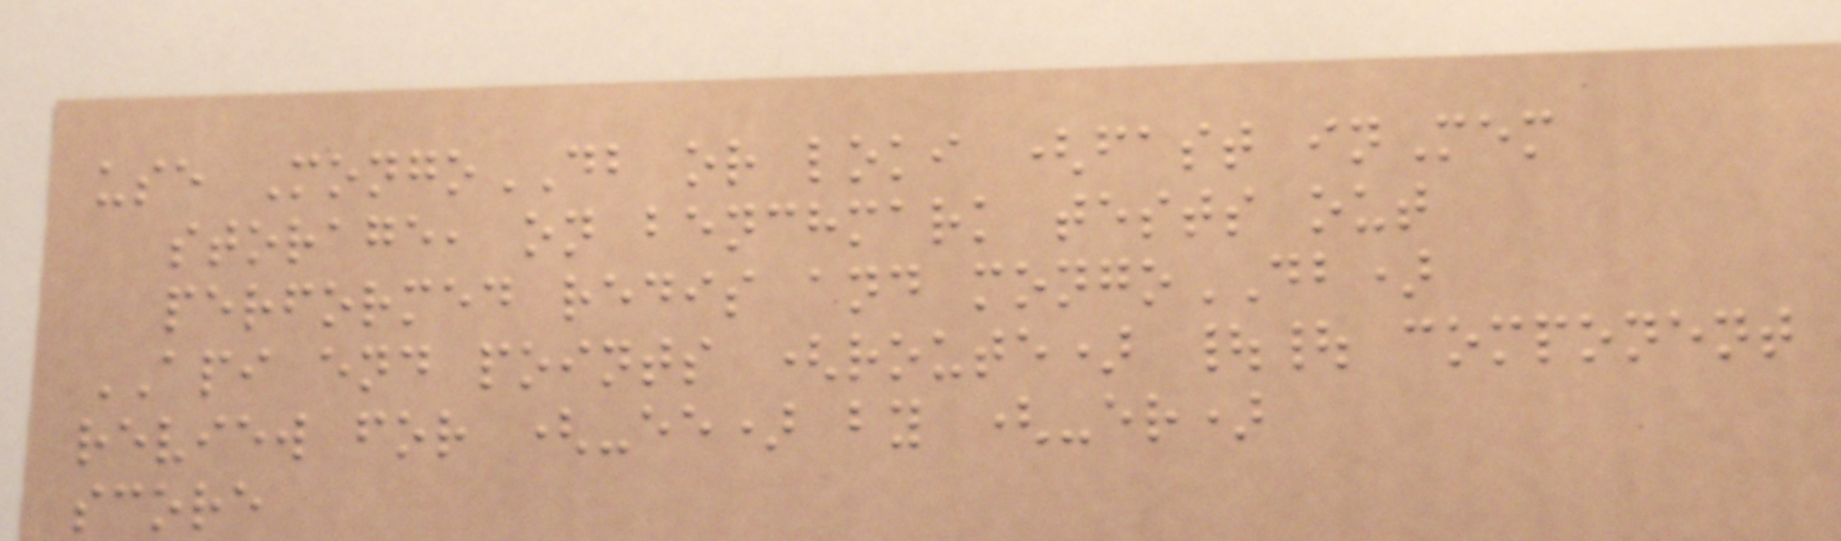use MongoDB or loki (fast inMem
storage, on benchmark tests out
performed redis and mongoDB)
API end points (route) || component
review for (-ee) by (-er)
score
